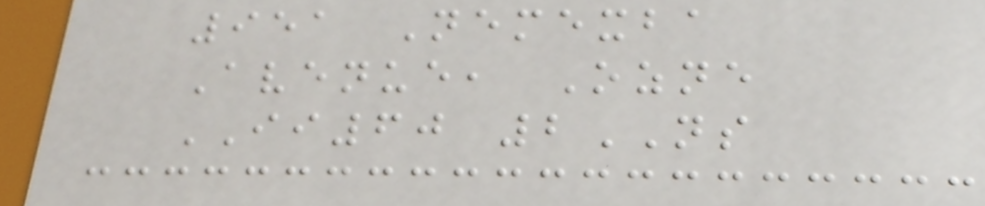951 Nemexba
Avenue, Ozne
II60 2NS
